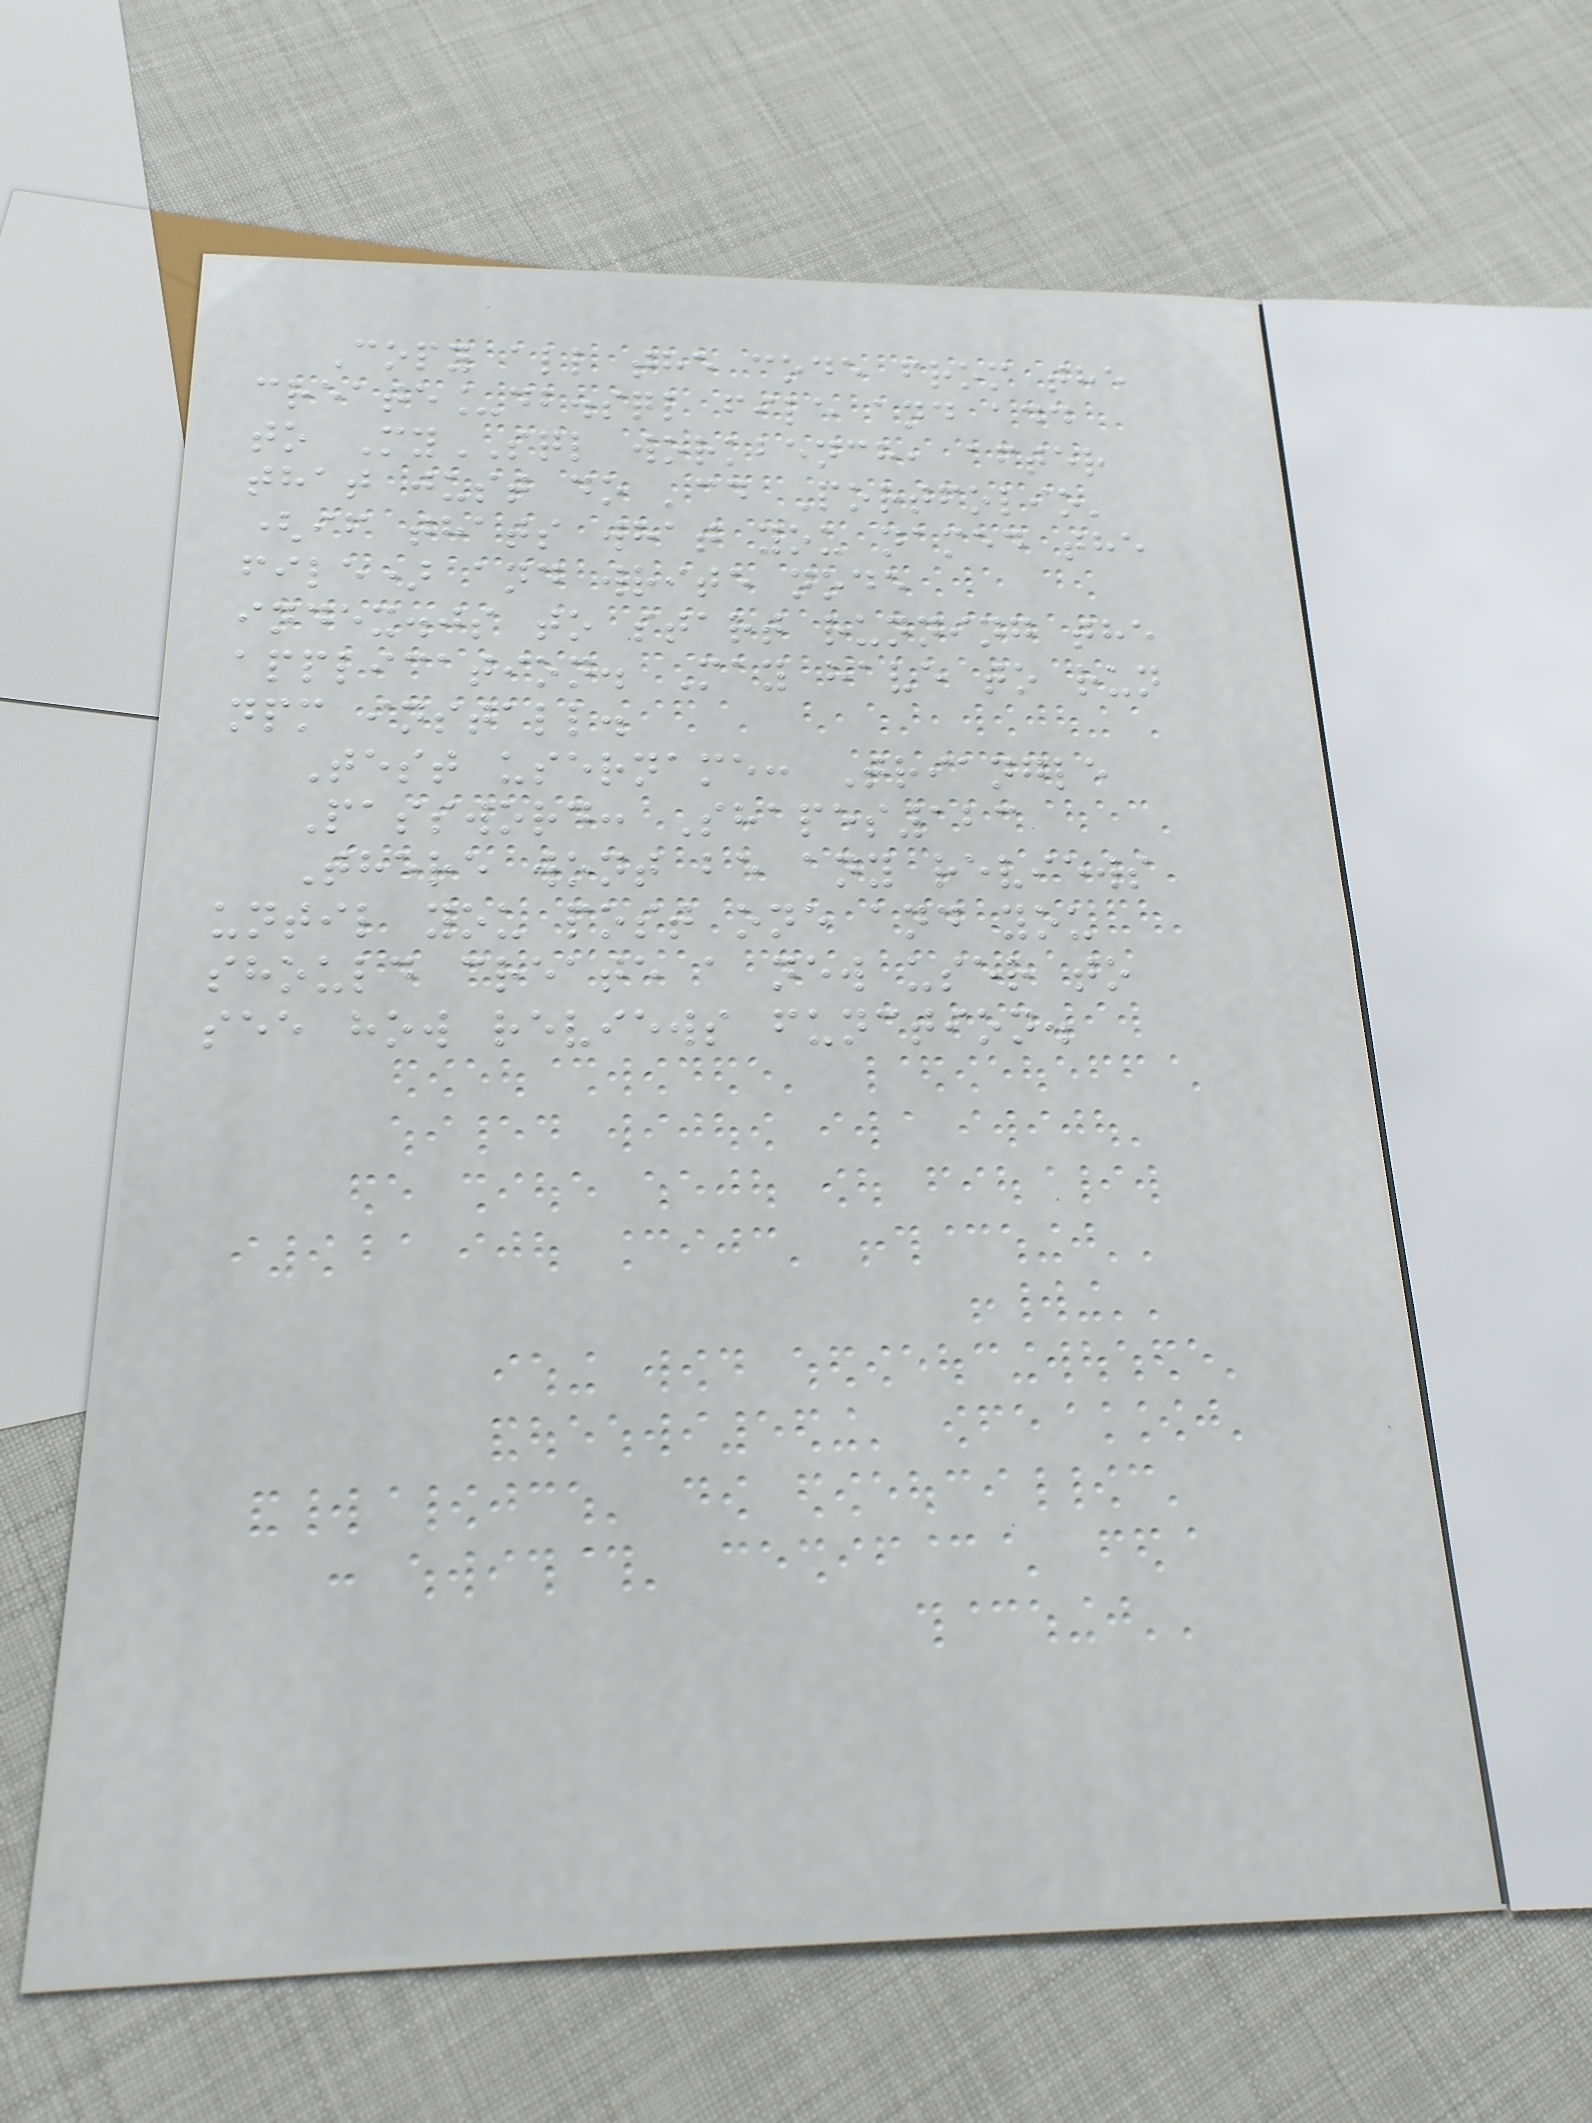Copy all the code from the
create_db.sql file and add
to MySQL workbench, after
that just do 'cd Portfolio'
(if thats what you named the
file) and write node
index.js to start running the
application. May have to run
npm install.
Test username: Triangle
Password: Shapes123
There wont be any reviews
until you post one and you
should create a new user to
see how reviews function.
